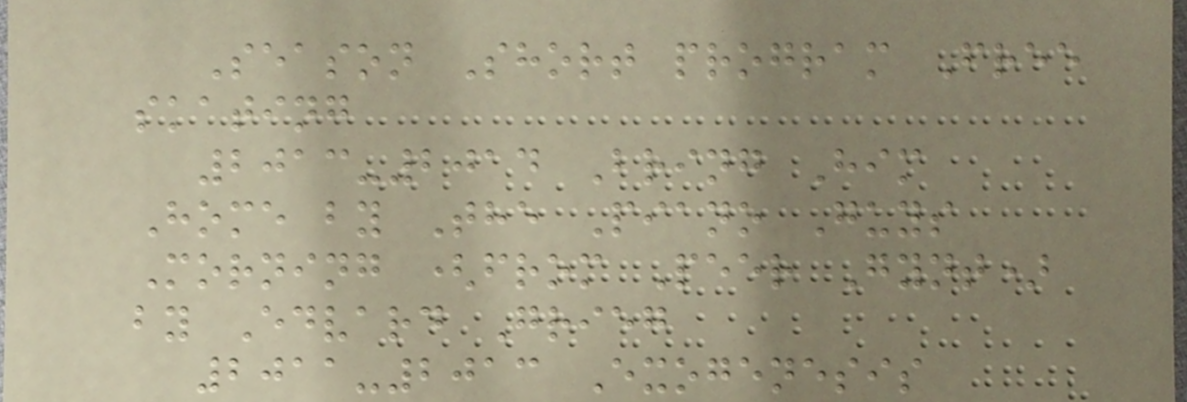Season Short program Free
skating
2013-2014 Bring Him
Home by The Piano Guys
Morning (from Peer Gynt)
by Edvard Grieg
2011-2013 Exogenesis
